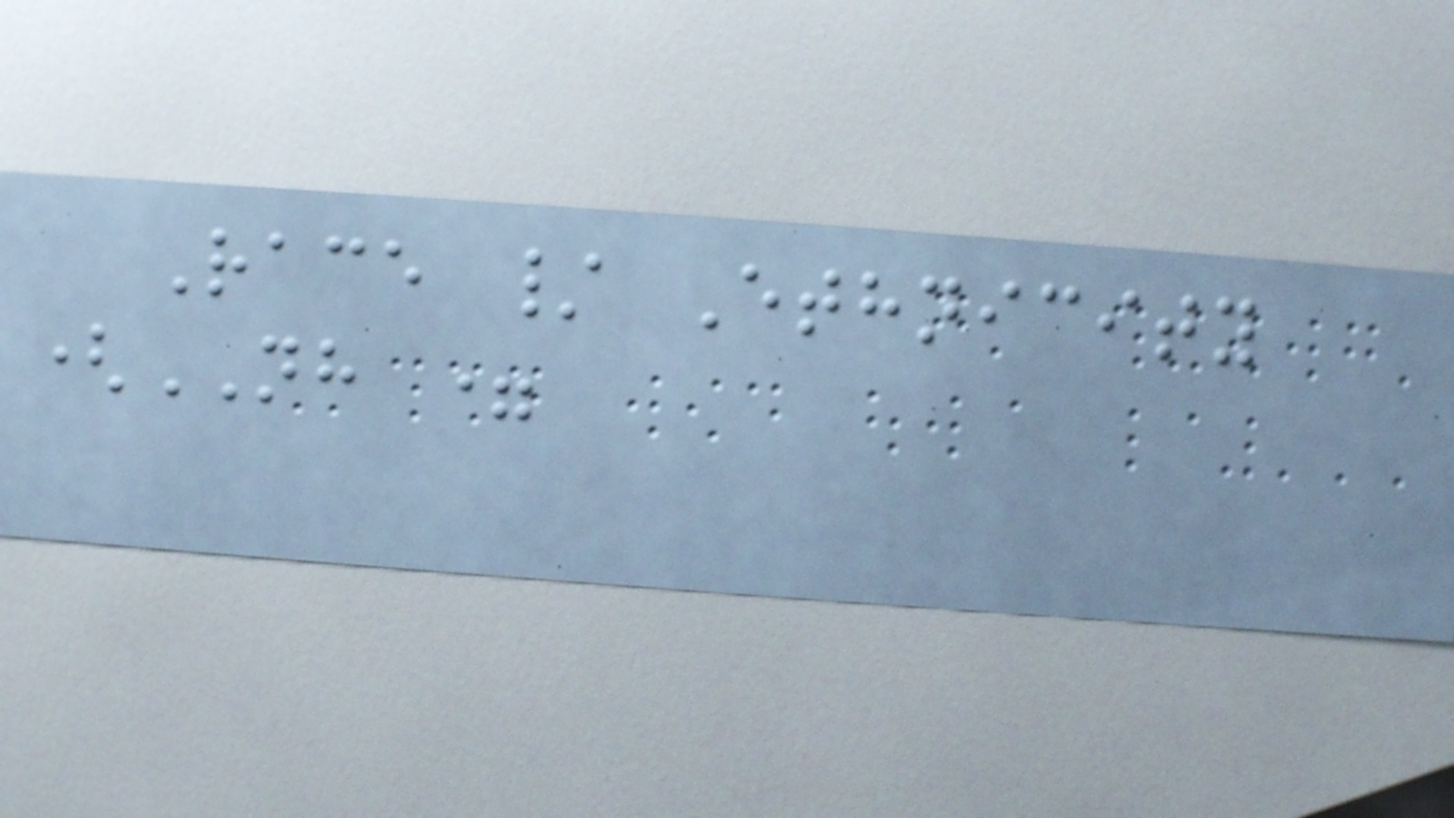Race / Ethnicity
(NH =
